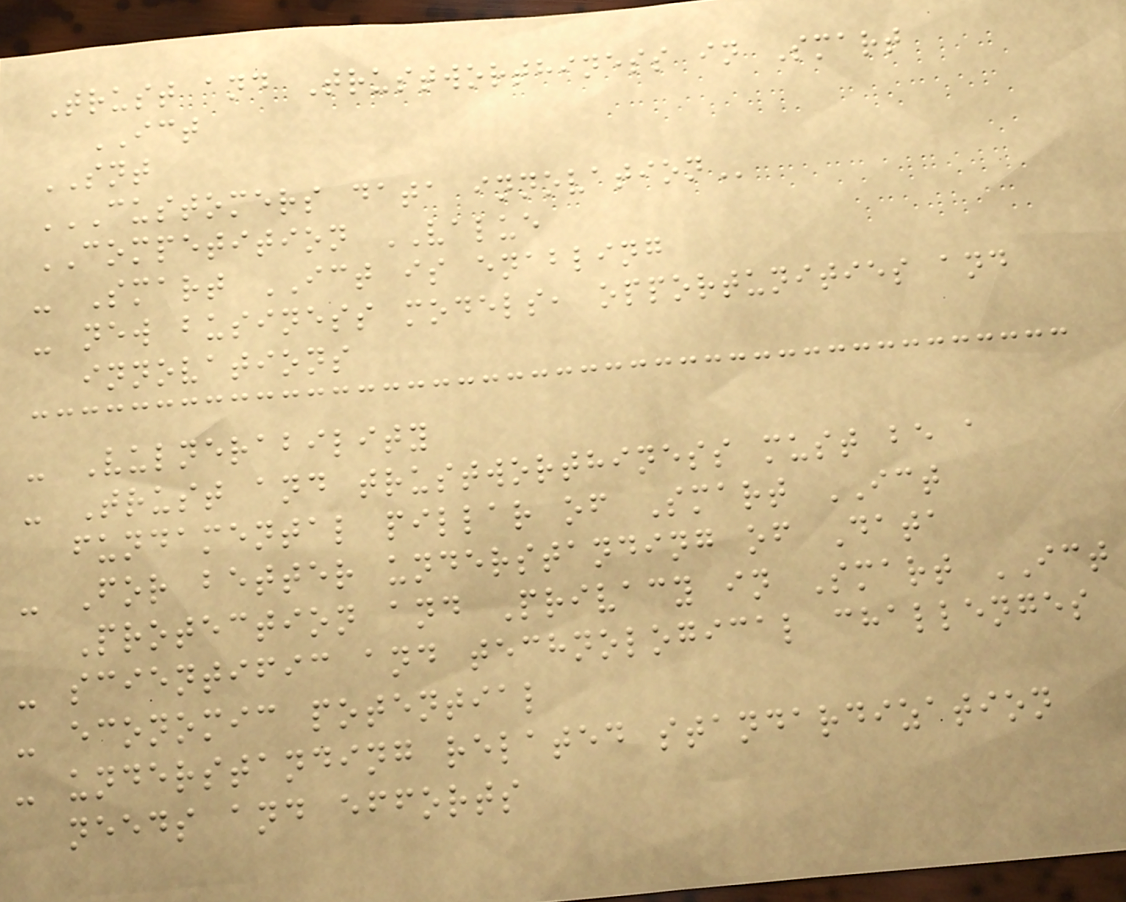Trust and Trustworthiness in Smart
ICT
SNT
CUSTOMERS DATA INNOVATION
COMPETITION VALUE
- Smart ICT is enabling
- new business models, opportunities and
innovations
- Vulnerability
- Trust and trustworthiness must be a
fundamental pillar of Smart ICT
- For better understanding of Data
Protection and Privacy in Smart ICT
- scientific and technological challenges
- economic potential
- understanding related standardization
needs and efforts
